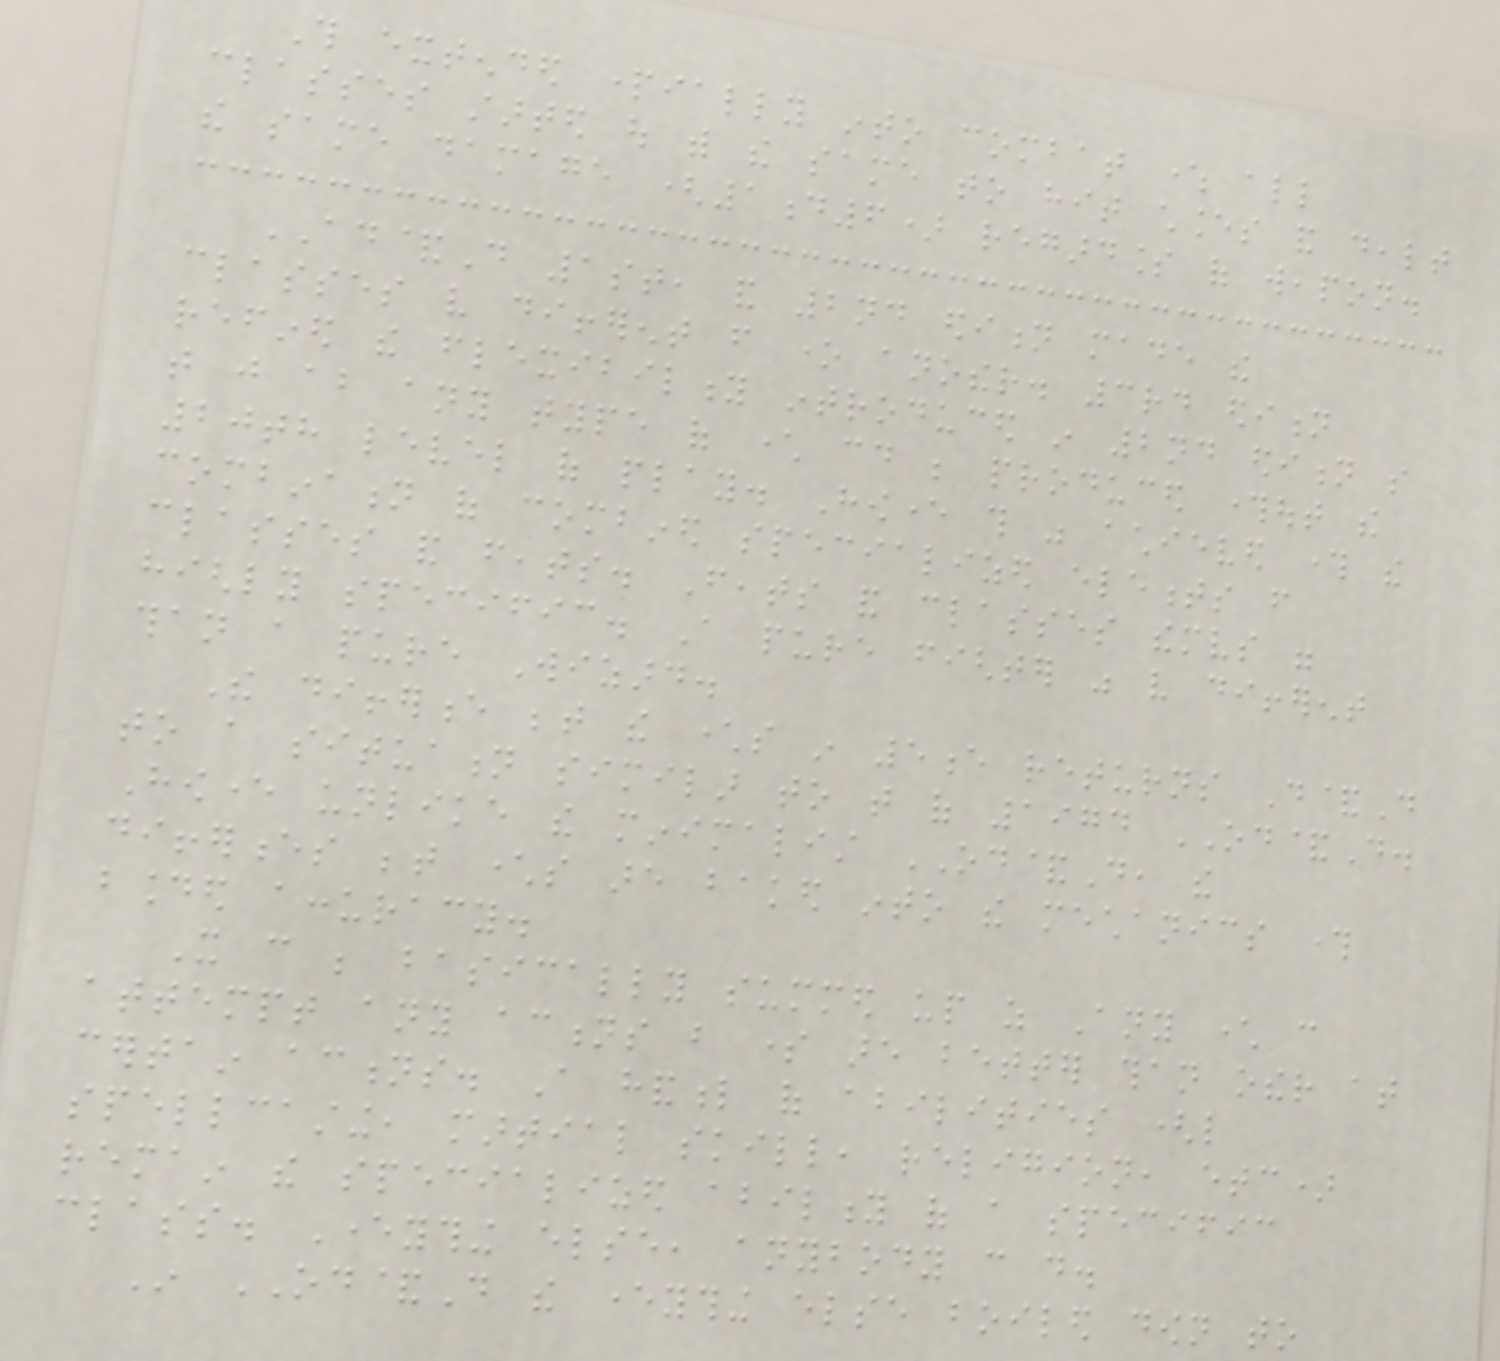This extended partially into combat where all
classes started out with the same to hit chances and dealt
the same damage (1d6) regardless of weapon.
AD&D 1st, and 2nd edition made the
classes very different from one another. 3rd edition
refined the flexibility introduced in 2nd edition so
that just about any type of character could be produced throughout the
20th level of play. However this was achieved through the
combination of combined specialized elements from
classes and feats. Feats and classes themselves were
highly specific. A pure fighter was very different
than a pure Wizard.
The difference between the characters in 5e returns D&D
to a situation similar to that of 1974 OD&D.
However unlike the minimalist OD&D, the
differences between characters are baked into the mechanics through
bounded accuracy.
It can be basically summed up as Any character can
attempt any actions but some are better than other at
certain actions. A handful of abilities (like
spellcasting, martial skill, religion, etc)
remain the specialized ability of a specific
class. Everything else, anybody can do.
In OD&D the everything else boiled down to
